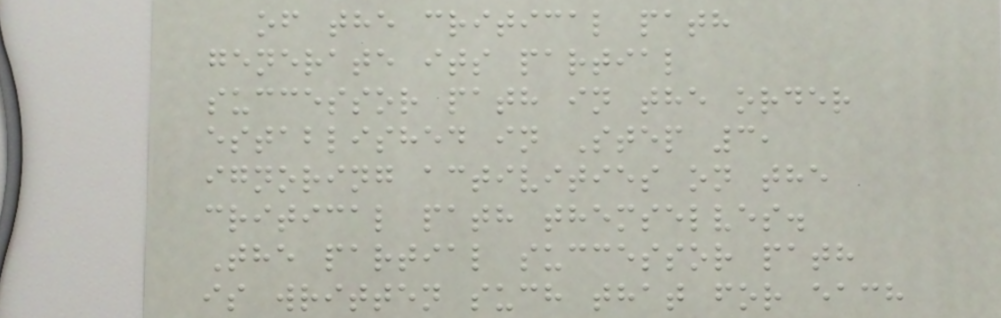of the critical path
generate its partial
successor path in the order
established in Step 3,
ignoring activities on the
critical path themselves.
The partial successor path
is written such that for each
